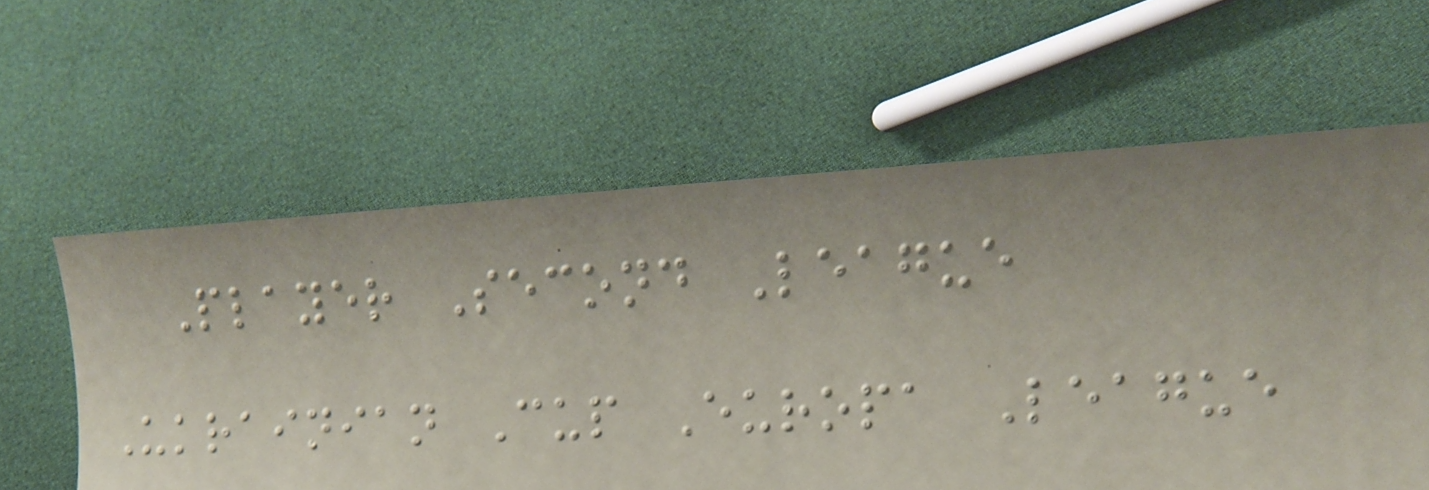Player Second League
Ukrainian Cup Europa League
